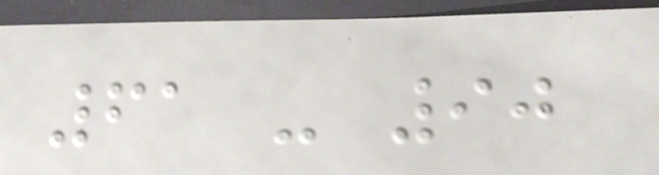61 - 90
